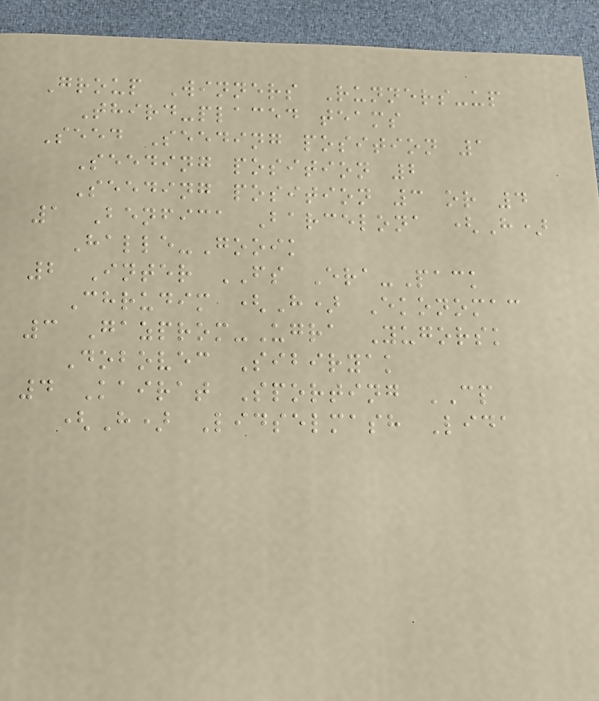Group Winners Runners-up
Third-placed teams
Seed Seeding position 1
Seeding position 2
Seeding position 3 or 4
1 Benfica Barcelona (H)
Halle-Gooik
2 Inter FS Era-Pack
Chrudim (H) Ekonomac
3 Gazprom-Ugra Yugorsk
Dobovec Sibiryak
4 Kairat Sporting CP
(H) Lidselmash Lida
